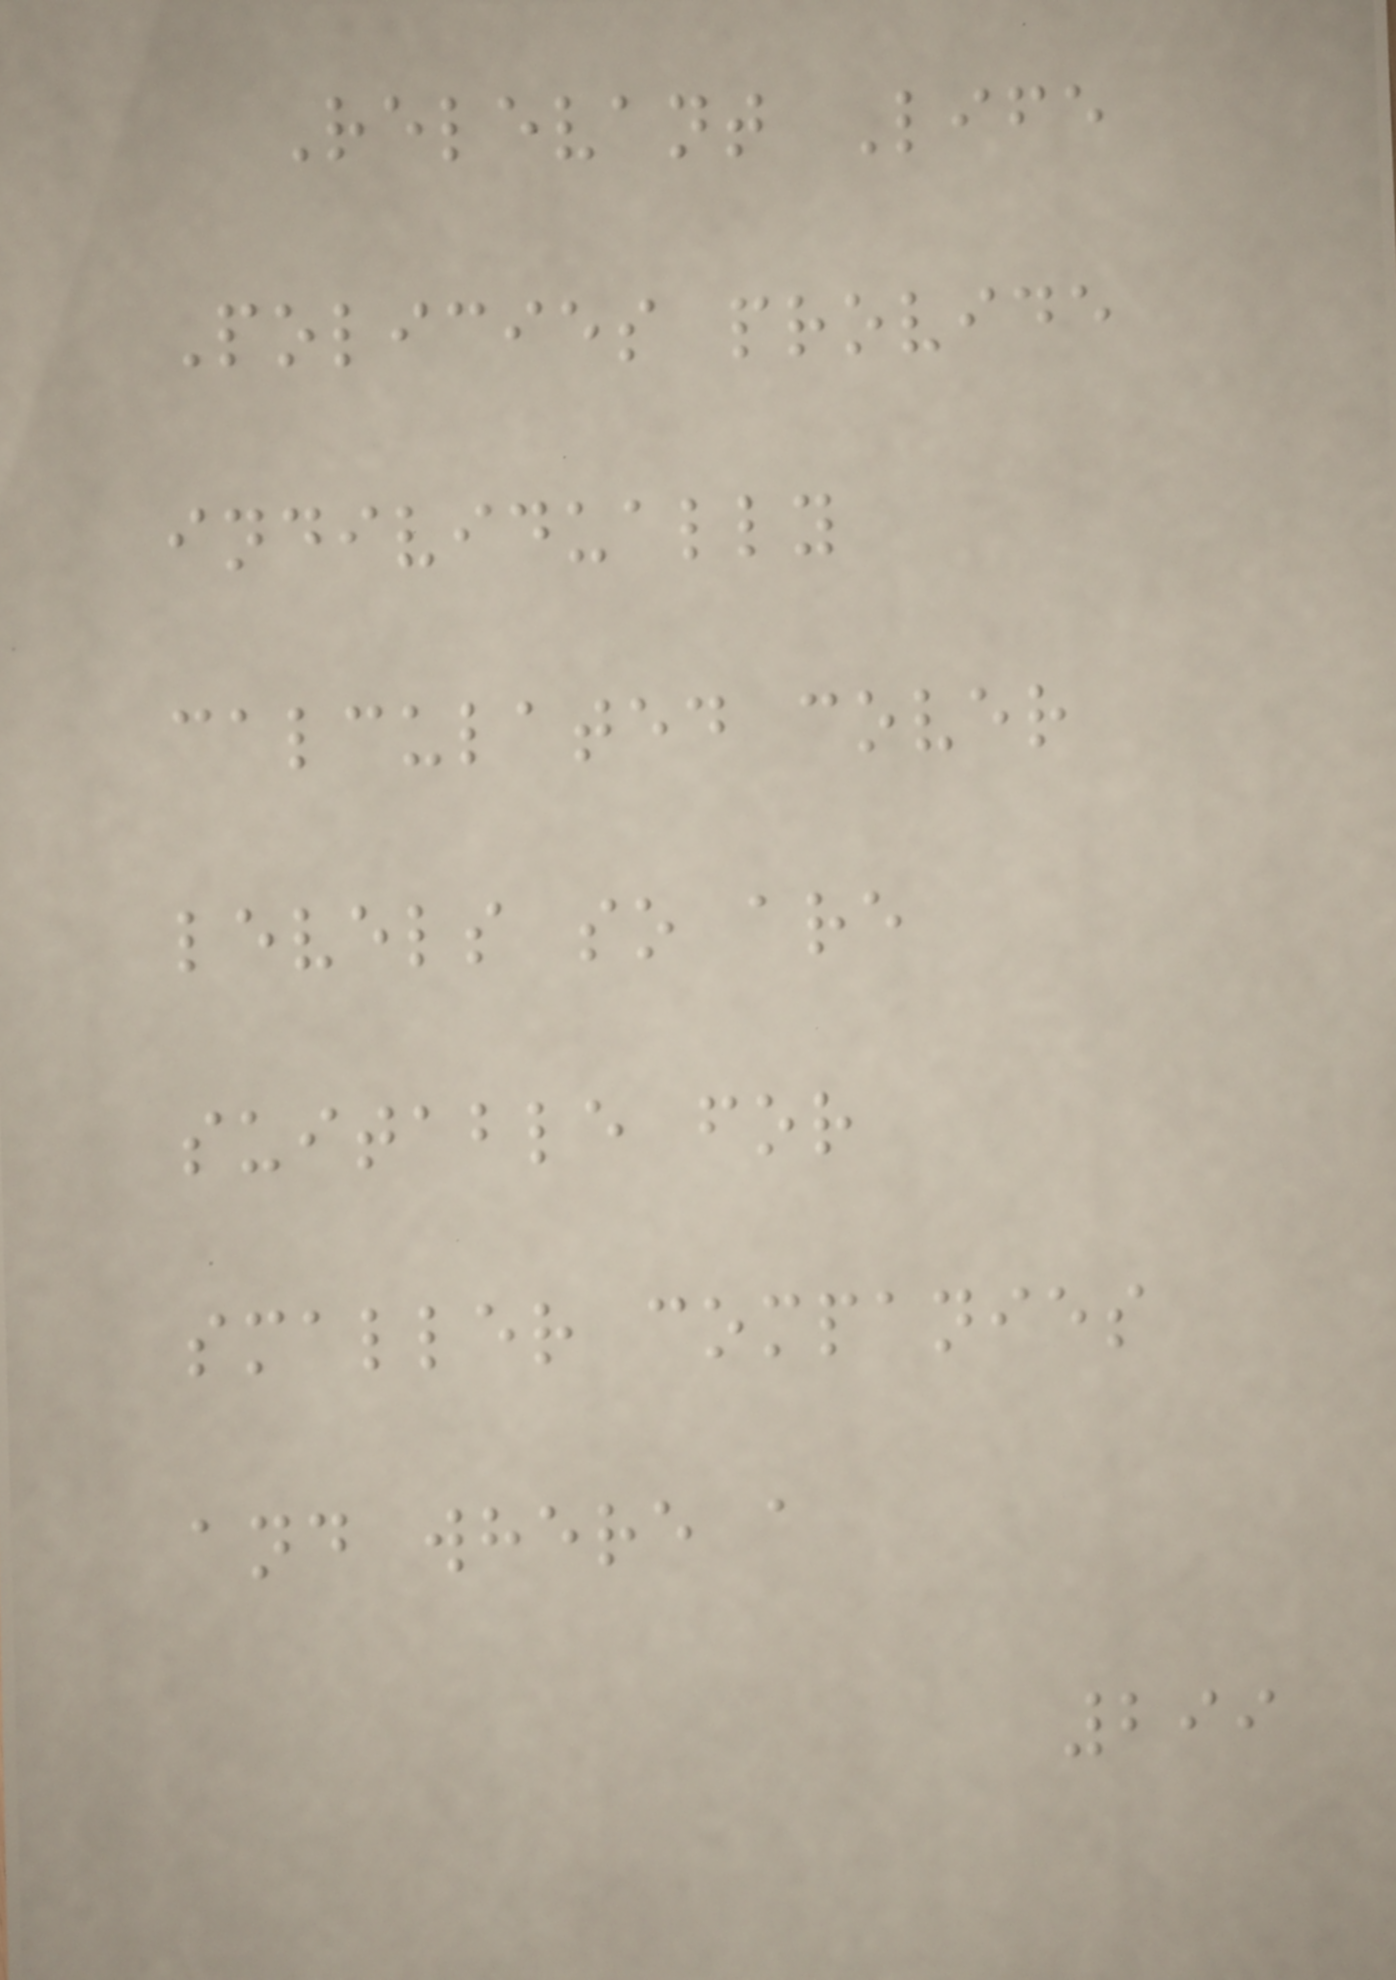Relevant Life
Policies provide
individually
calculated cover
levels so are
suitable for
smaller companies
and where a
299
